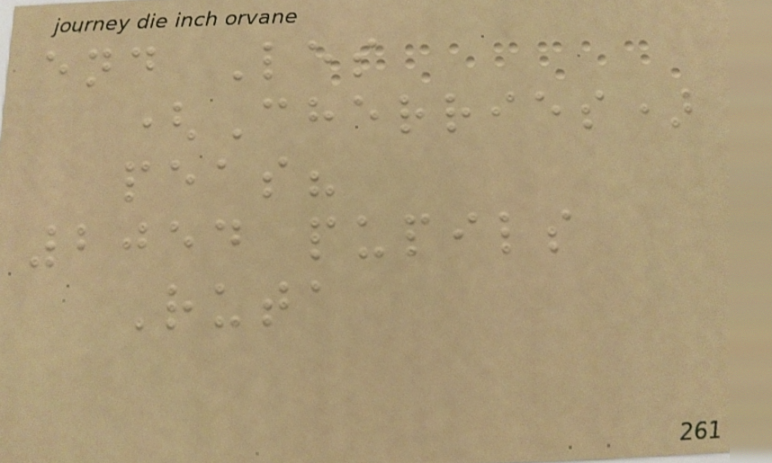end Les
(Cherries)
peas?
2054 pupils
Ruta
